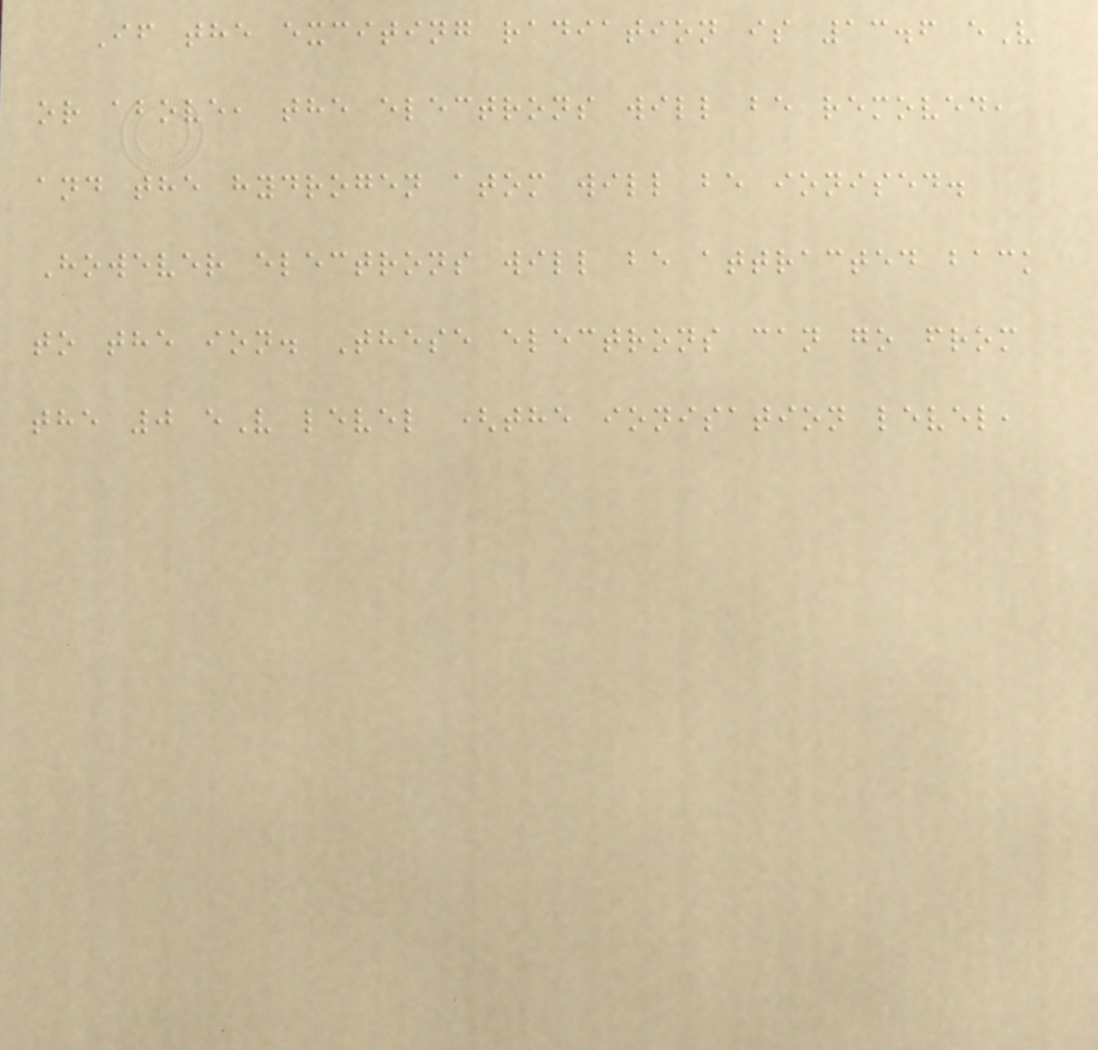If the exciting radiation is 13.6 eV
or above, the electrons will be removed,
and the hydrogen atom will be ionised.
However electrons will be attracted back
to the ion. These electrons can go from
the 0 eV level (the ionisation level,
